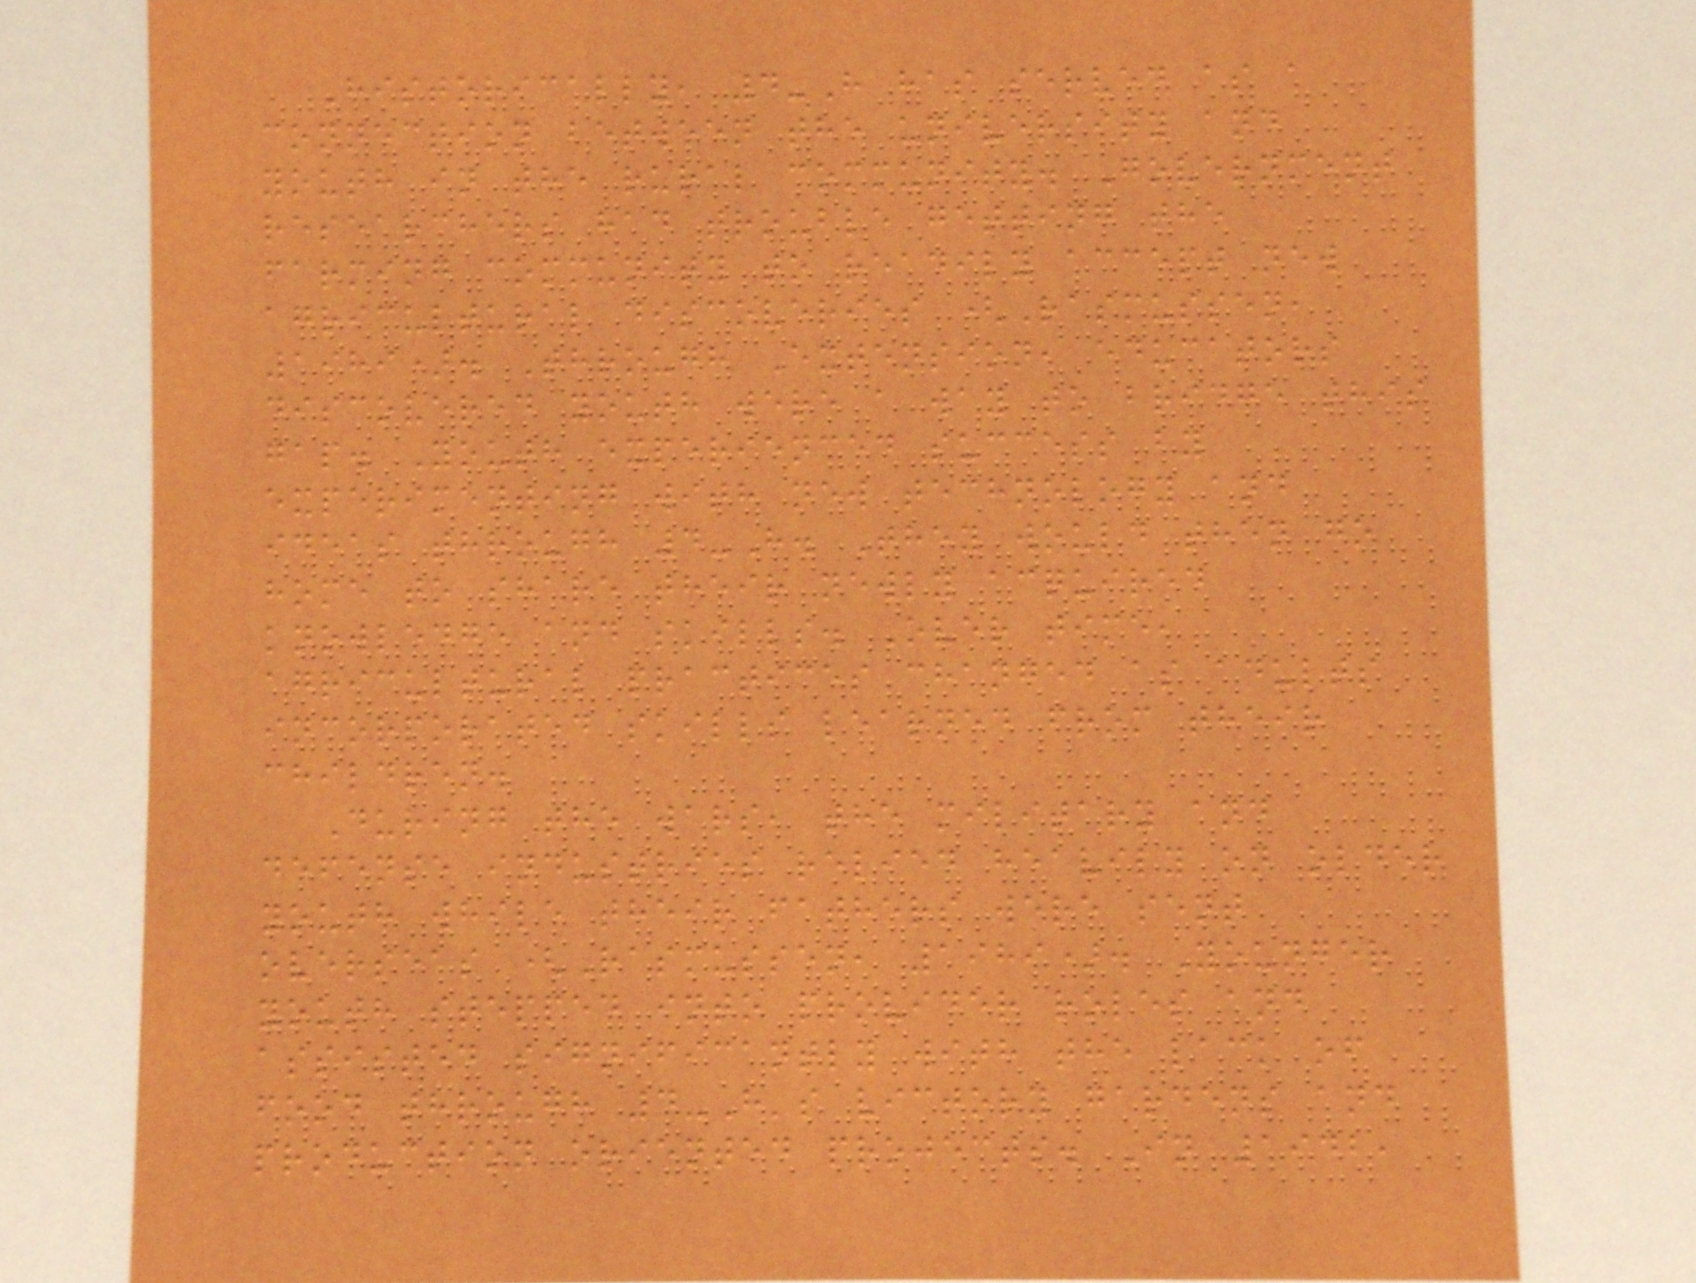Historically, 4-H has served as a
connection between the university and
youth in the rural community. Government
researchers had trouble getting the
farming community to readily accept new
agricultural discoveries (Rasmussen,
1989). Through Extension, educators
discovered youth were a way to bridge this
gap. Youth experienced success by
experimenting with new technology and
ideas through 4-H. They would then go
home to share their newly acquired
knowledge and skills. Over time,
agricultural practices changed as adults
incorporated skills learned from their
children.
During the wars, the military and
defense industries relied heavily on older
youth while their fathers were sent
overseas (Rasmussen, 1989). Younger
youth stepped into provider roles and
assisted significantly with the lack of
food through 4-H's victory gardens and
production oriented projects. In 1942,
